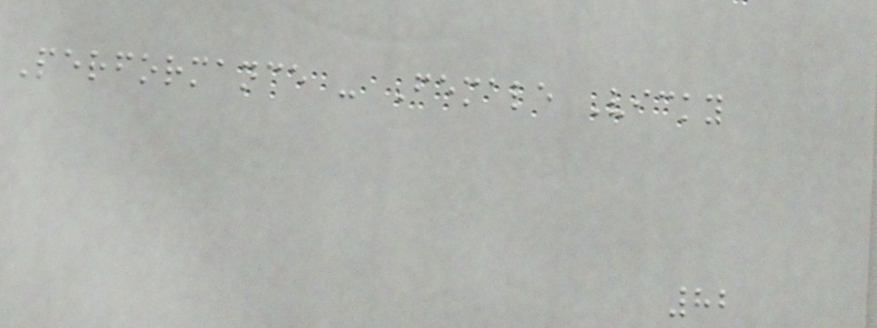Performance - Female Vicky
82
